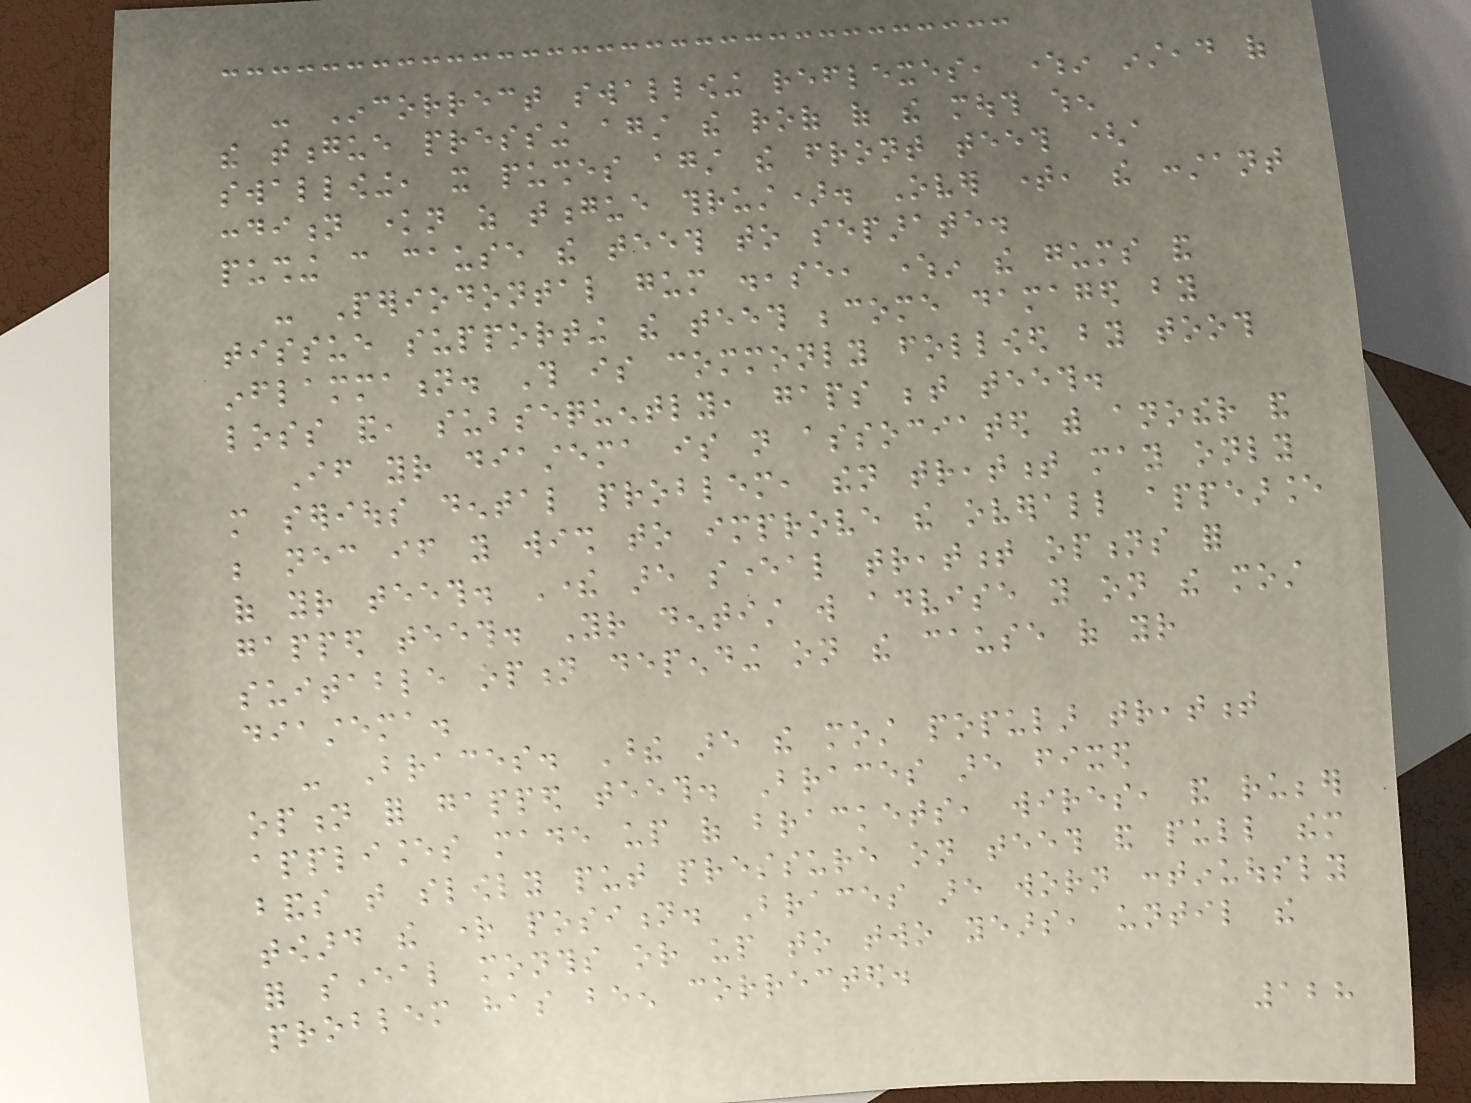- Incorrect swallowing reflexes, wherein instead of
the tongue pressing against the roof of the mouth when
swallowing, it pushes against the front teeth (a
condition known as tongue thrust). Over time, the constant
pushing can cause the teeth to separate.
- Periodontal gum disease, wherein the gums and
tissue supporting the teeth become damaged by
inflammation. This is commonly followed by tooth
loss and, subsequently, gaps between teeth.
If your diastema is not associated with another and
more serious dental problem, then treatment may only
be necessary if you wish to improve the overall appearance
of your teeth. There are several treatment options for
gapped teeth. Your dentist will advise you on the most
suitable option depending on the cause of your
diastema.
- Braces. These are the most popular treatment
option for gapped teeth. Braces are fixed
appliances made up of brackets, wires, and rubber
bands that slowly put pressure on teeth and pull them
toward the right position. Braces are worn continuously
for several months or up to two years, until the
problem has been corrected.
128
